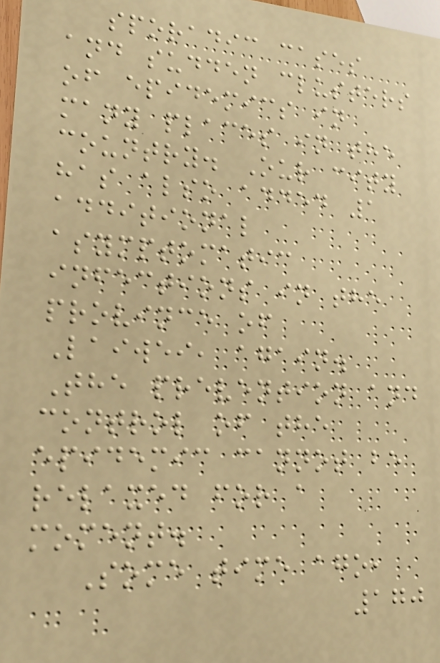sporadic cases
and sudden clusters
of epidemics in
many places in the
country. Our city
has also added 1
additional
asymptomatic
infections in the
province of
Laiwei, again.
The prevention and
control of the
epidemic cannot be
relaxed for a
moment.
Some time ago,
170
